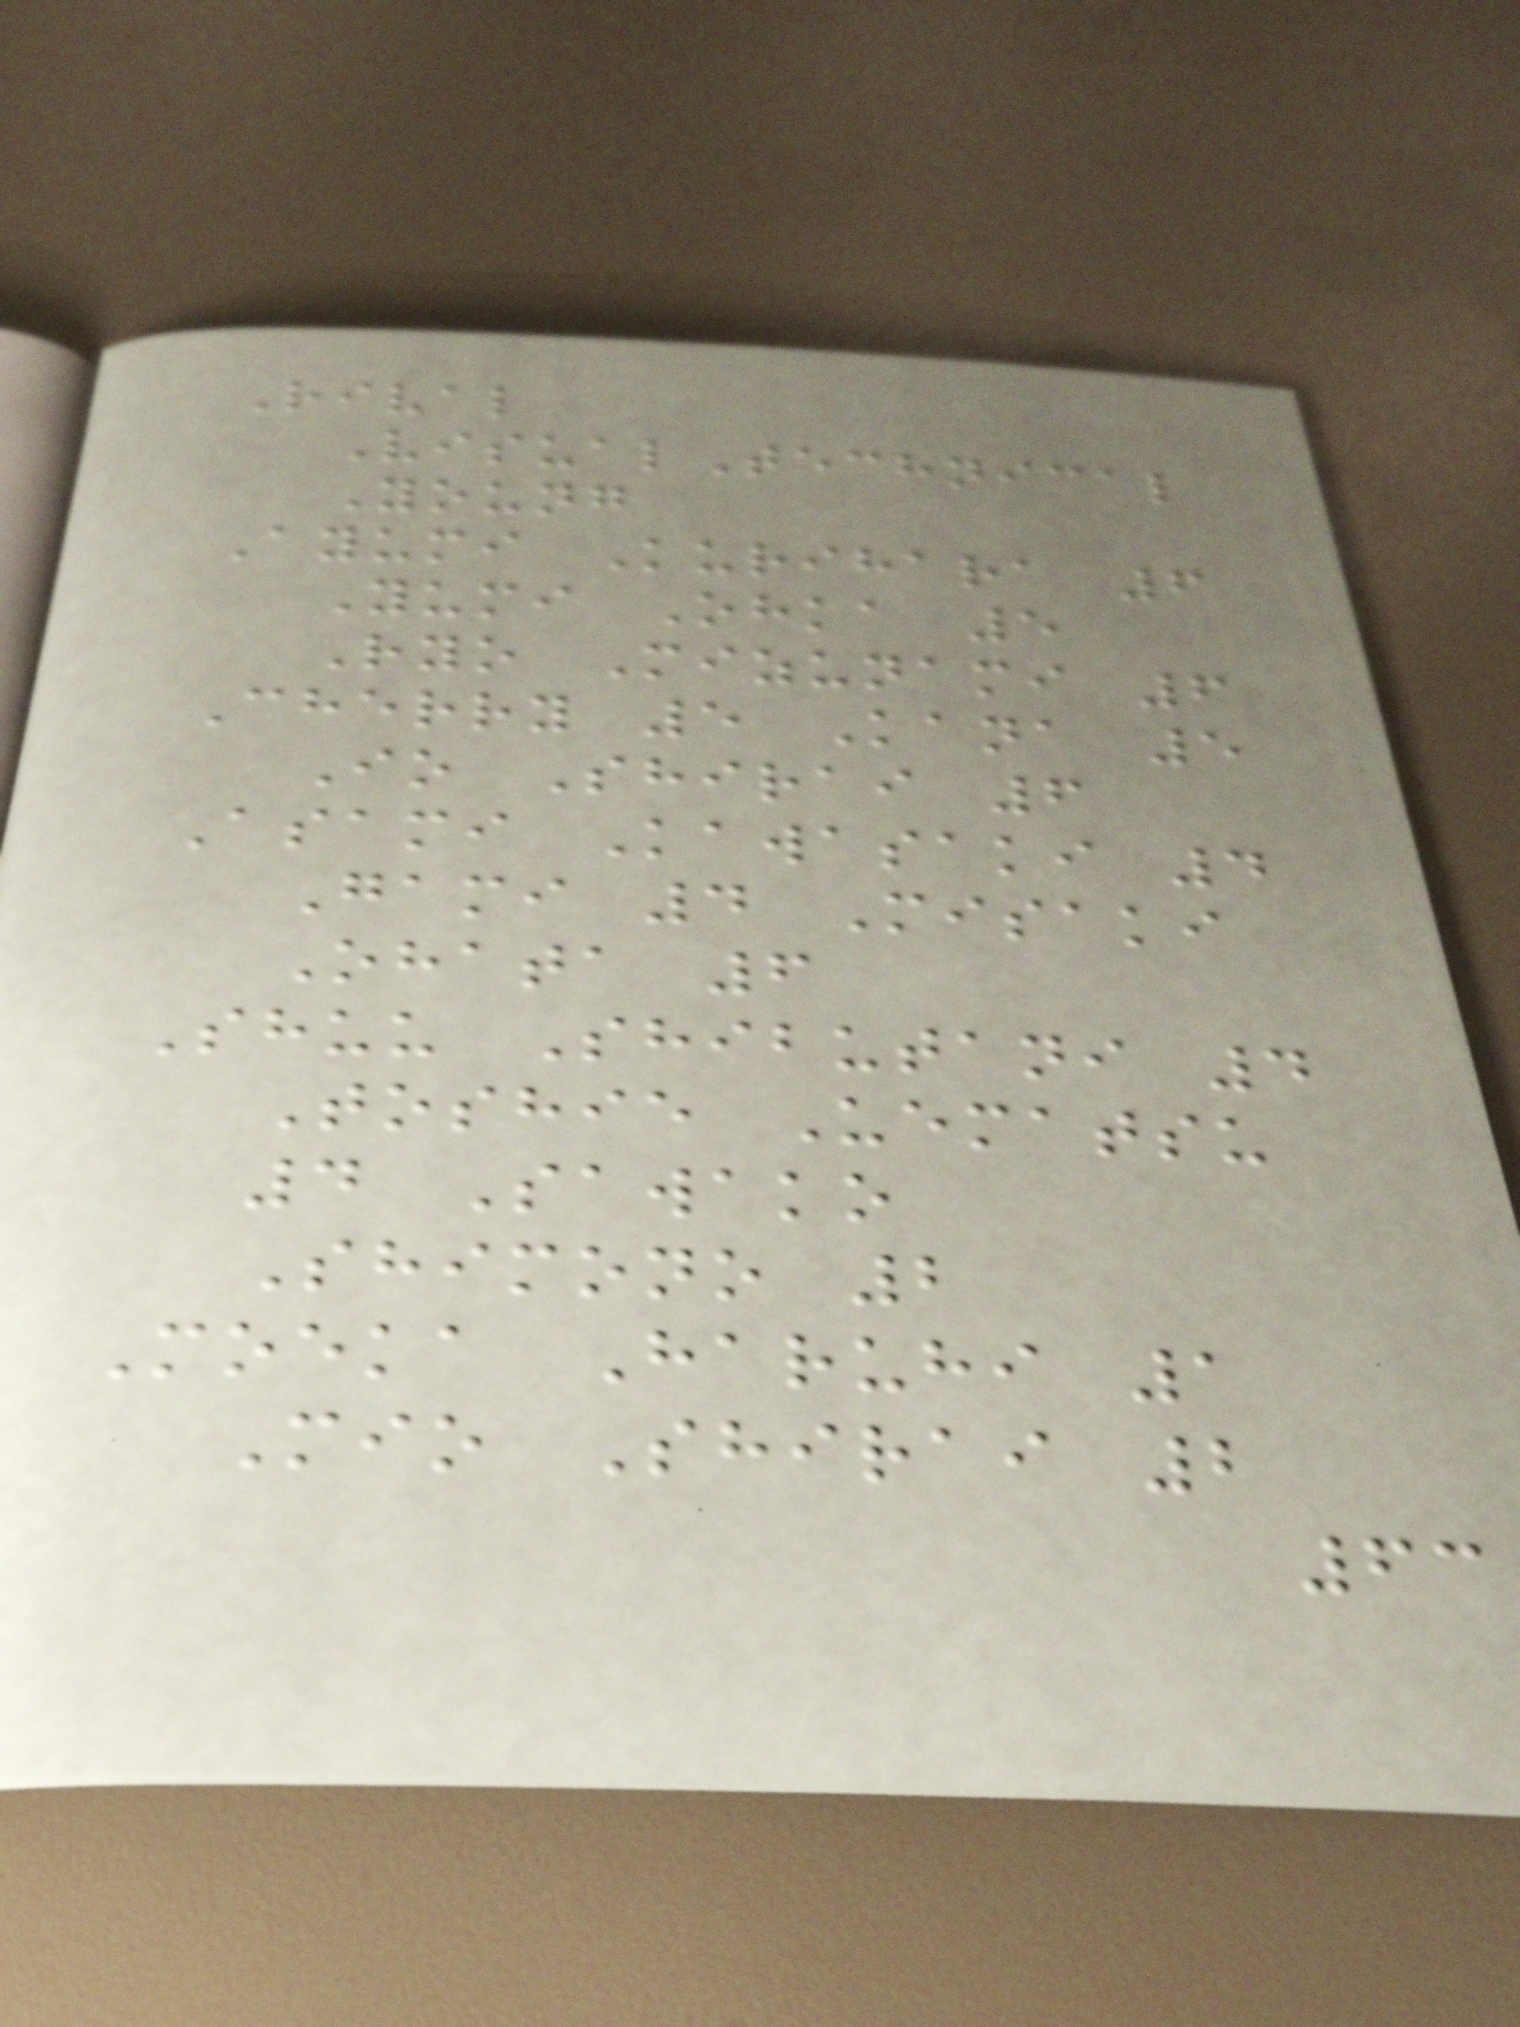Rival
VisualTechnical
Young
Ayumi Kurihara 6
Yumi Ohka 5
Ryo Mizunami 6
Cherry 5 Kana 5
Io Shirai 6
Asami Kawasaki 4
Gami 4 Misaki
Ohata 6
Shuu Shibutani 4
Toshie Uematsu
4 Sawako
Shimono 2
Moeka Haruhi 1
Mio Shirai 2
63
